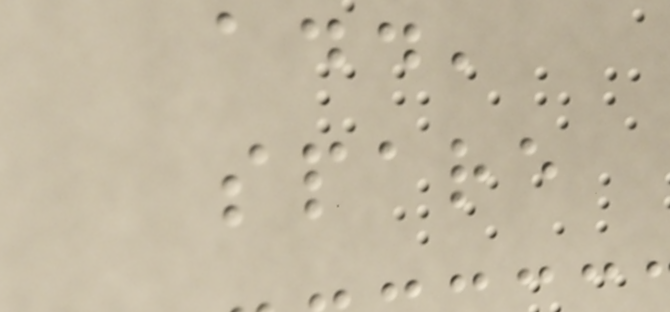add,
spare
